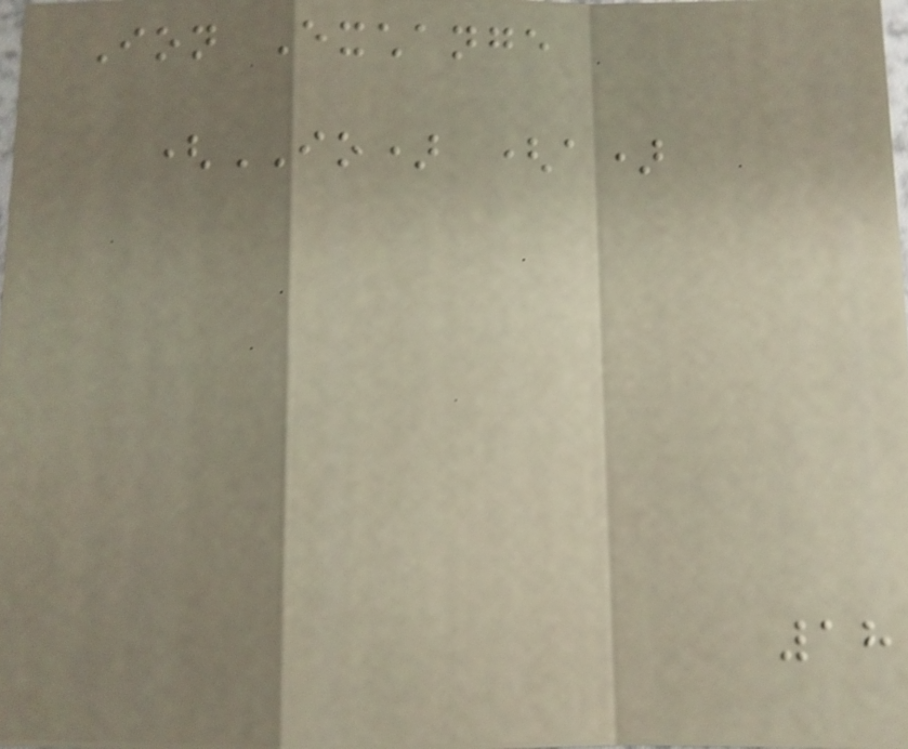Ion Exchange
(IO) (a)
18
